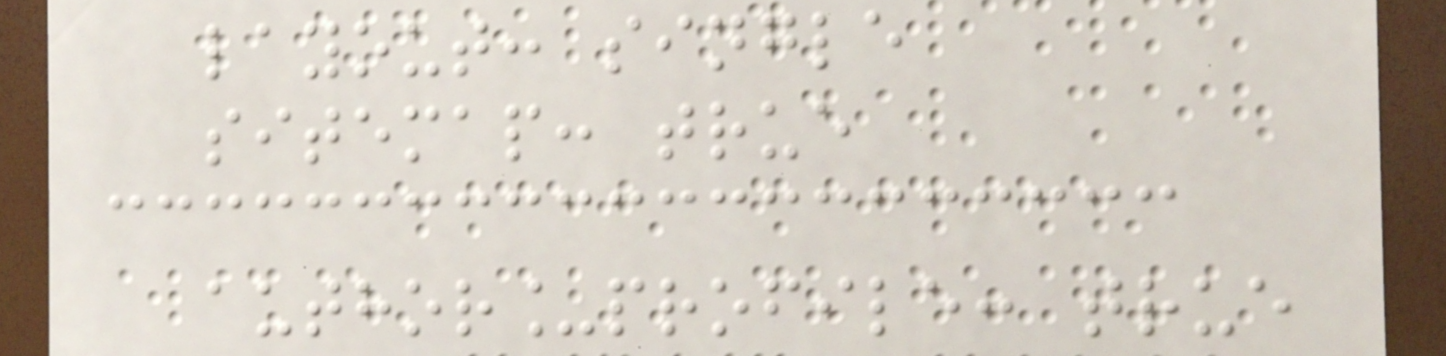layout: single
sitemap: true
author_profile: true
